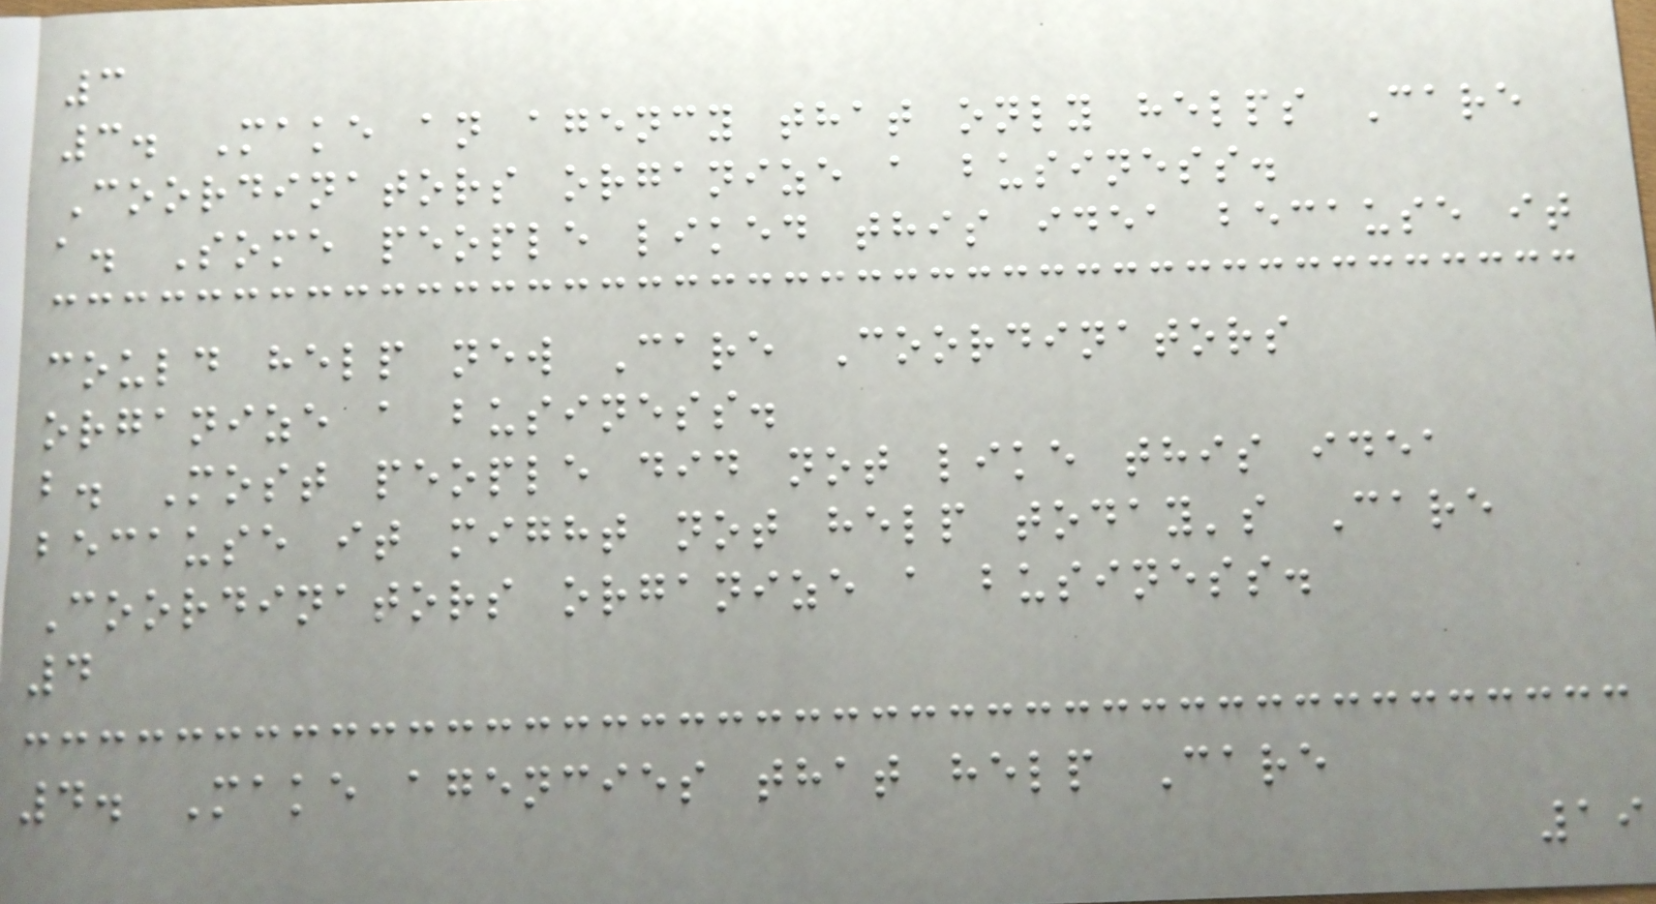3
3. Make an agency that only helps Care
Coordinators organize a business.
a. Some people liked this idea because it
could help new Care Coordinators
organize a business.
b. Most people did not like this idea
because it might not help today's Care
Coordinators organize a business.
4
4. Make agencies that help Care
19
